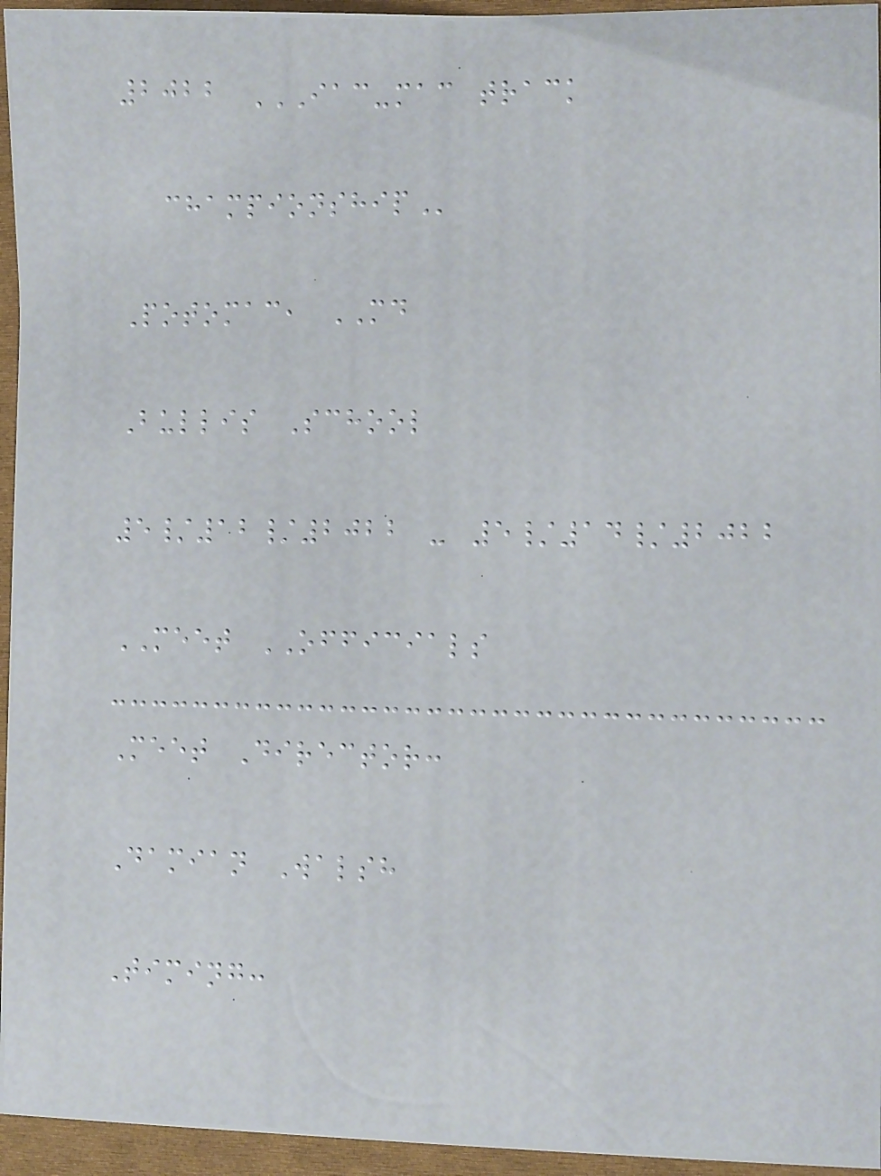2022 IAC-MAC TRACK
CHAMPIONSHIP
Potomac, MD
Bullis School
5/12/2022 - 5/14/2022
MEET OFFICIALS
Meet Director:
Damian Walsh
Timing:
